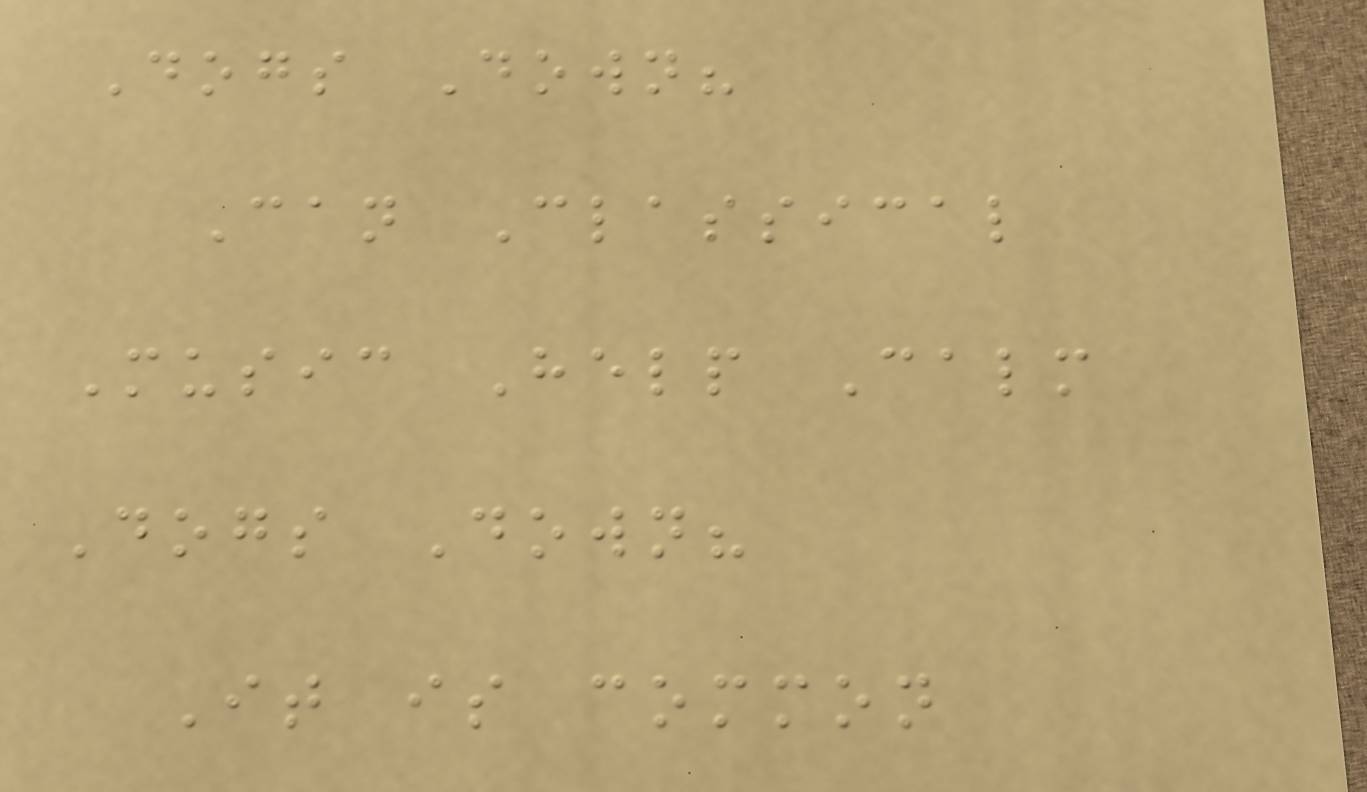Dogs Down?
Can Classical
Music Help Calm
Dogs Down?
It is common
